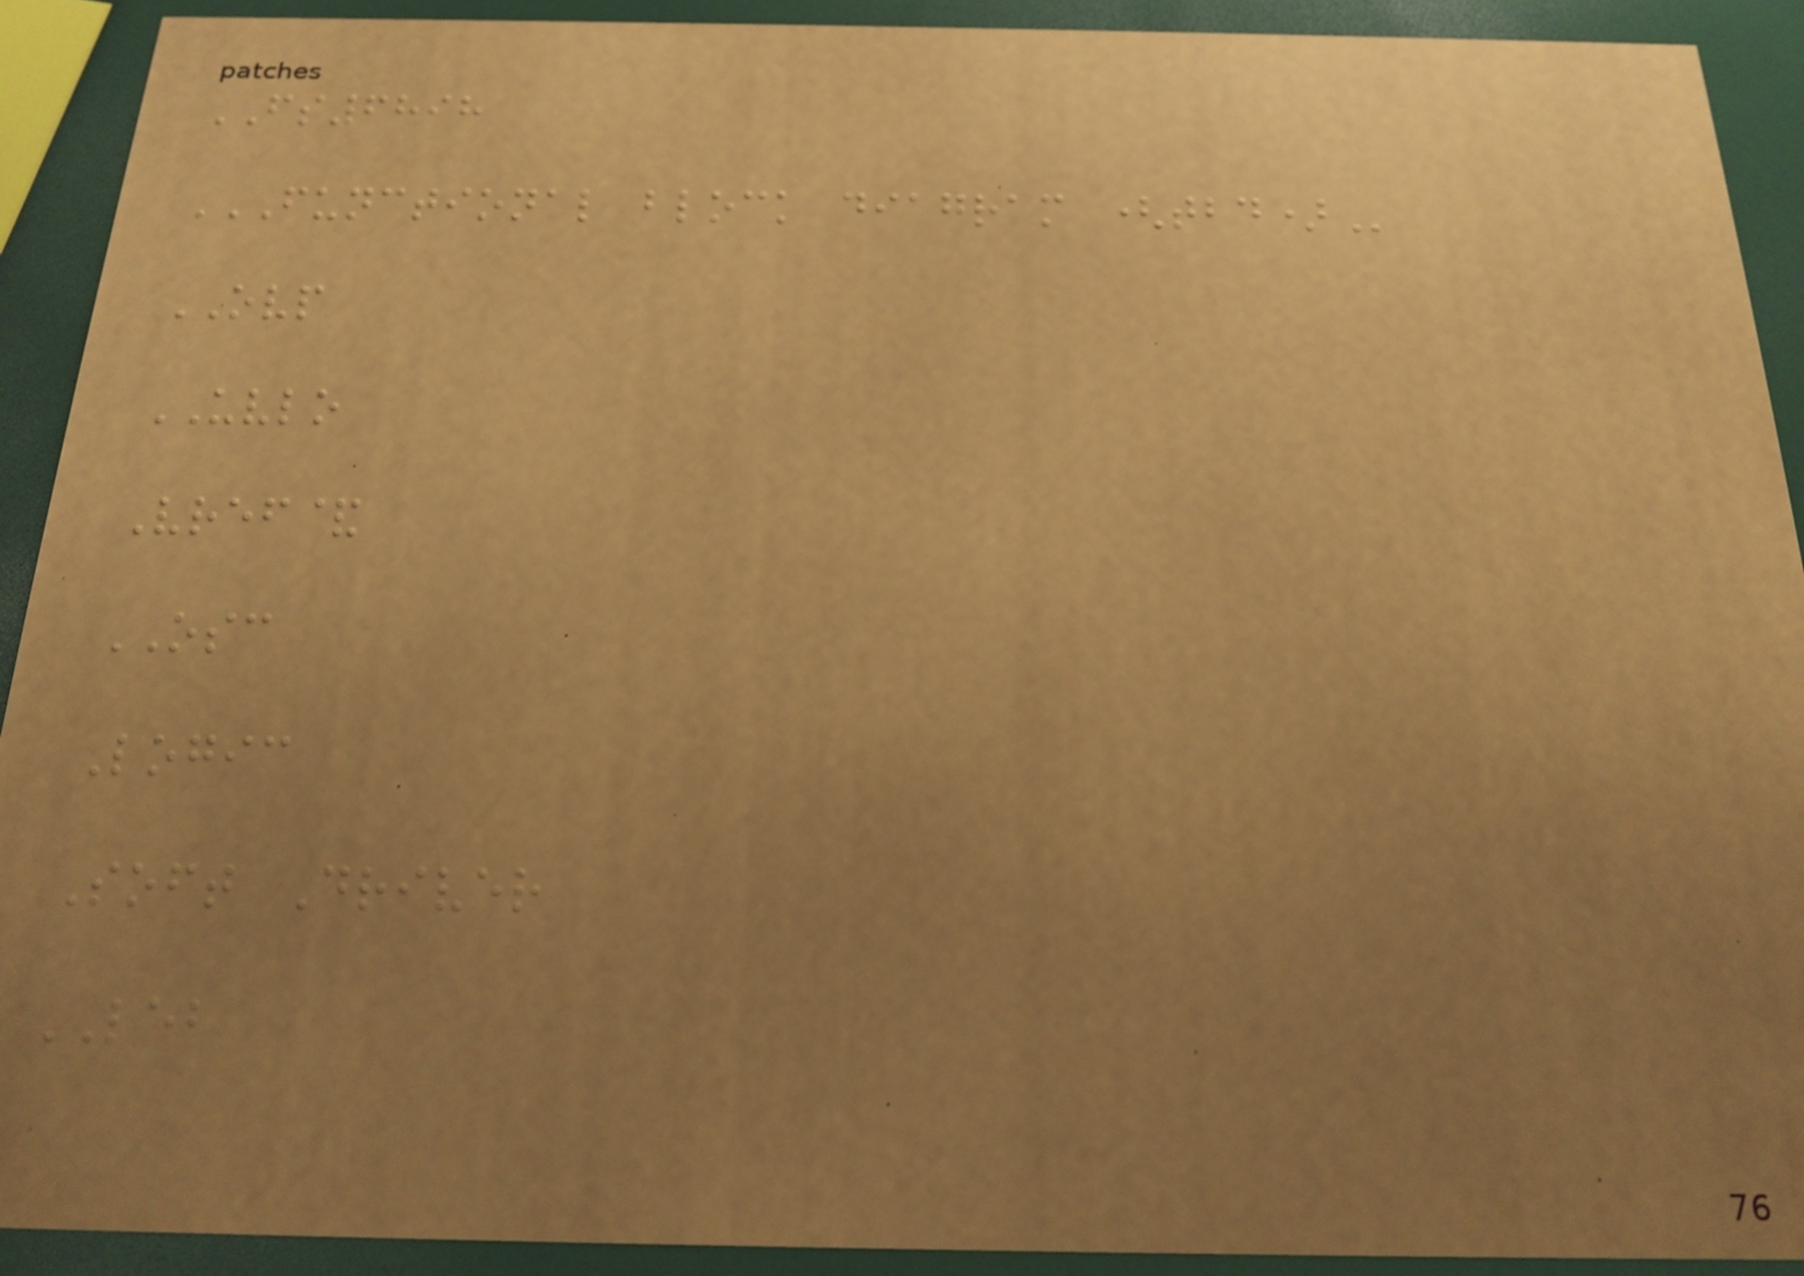FS6898
FUNCTIONAL BLOCK DIAGRAM (TBD)
OVP
UVLO
Vref&
OSC
Logic
Soft Driver
LEB
